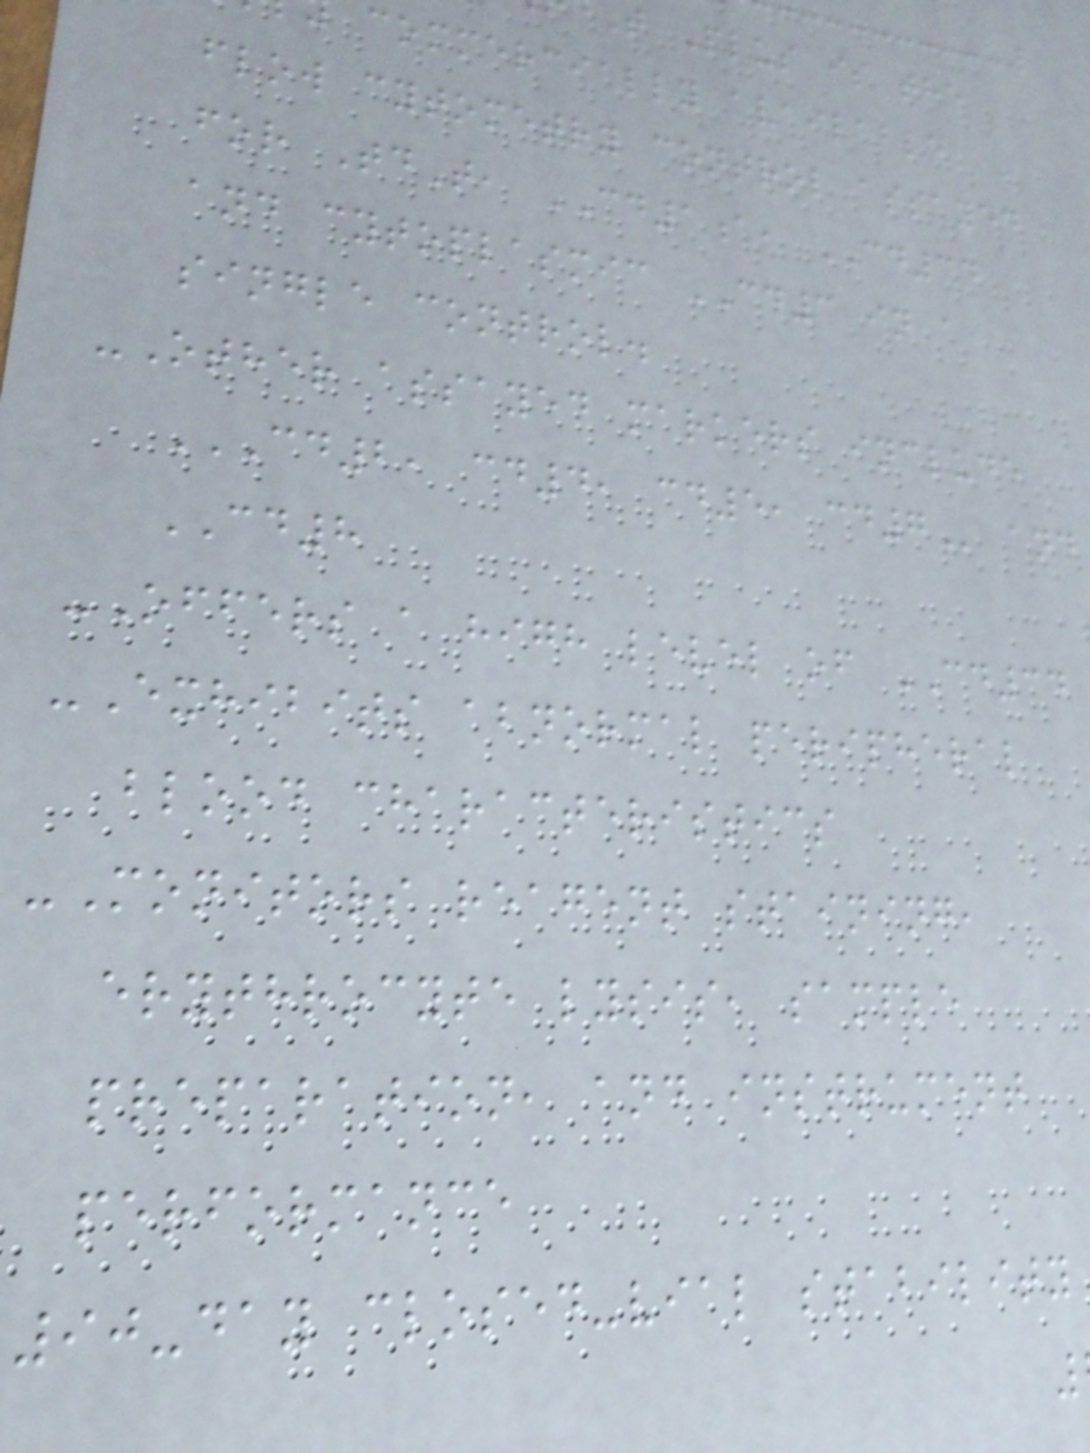t Plus is the
commercially available
flow cytometry control assayed
for TdT, CD1a, CD34
and cytoplasmic CD3 in a
single control.
-Other assayed markers include
CD2, CD4, CD5, CD7 and
CD8
-Offers a high level of CD34
-Exhibits abnormal peripheral
blood characteristics
-Monitors reagent staining,
erythrocyte lysis, sample
preparation, and instrument
performance
90-day closed-vial stability
